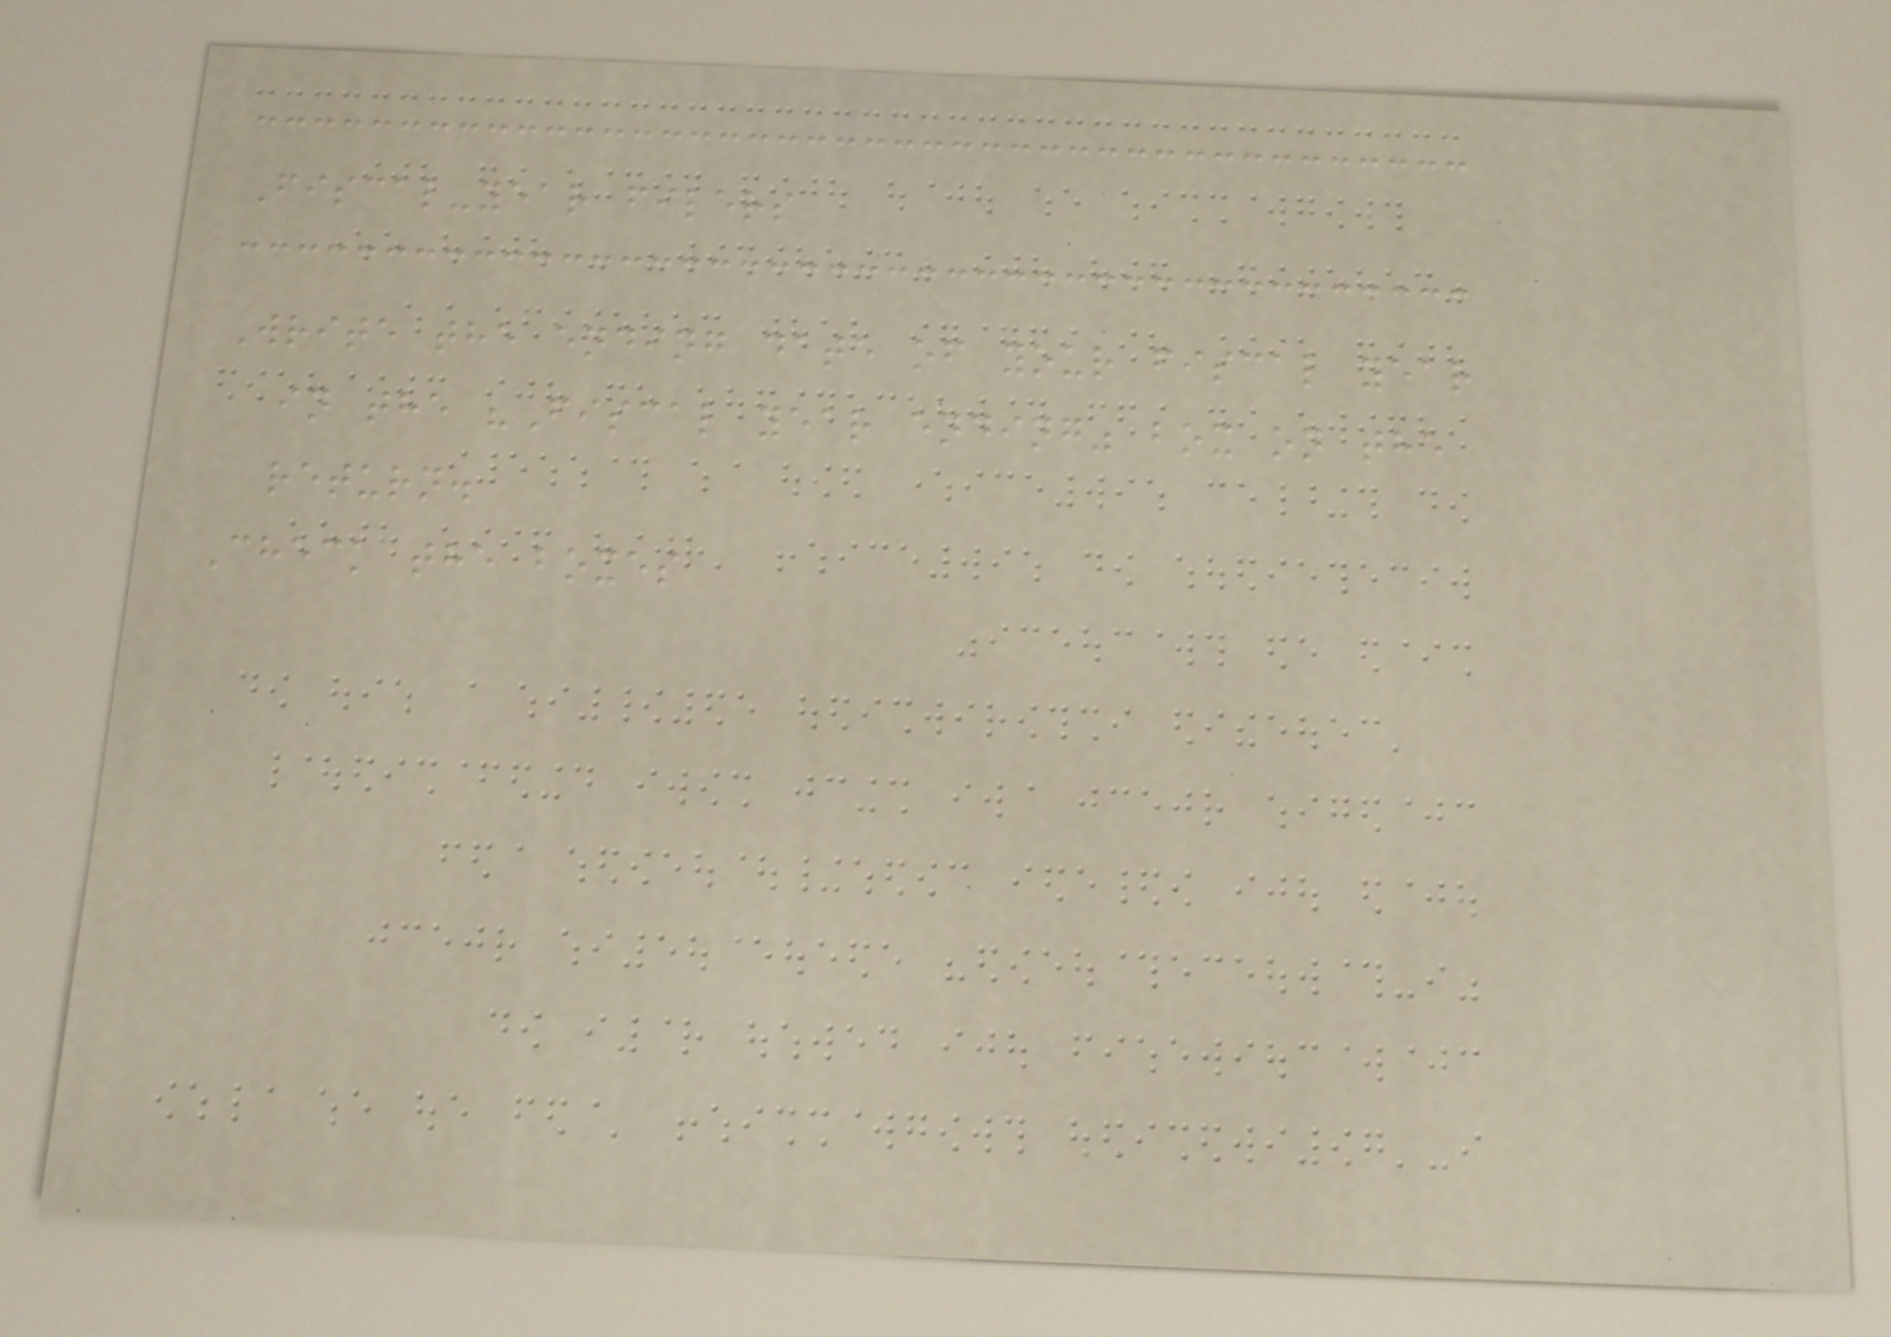Fiscal-year filers
Write the ending date of your fiscal year
in the "Fiscal year ending" box on the
return.
Check the boxes
